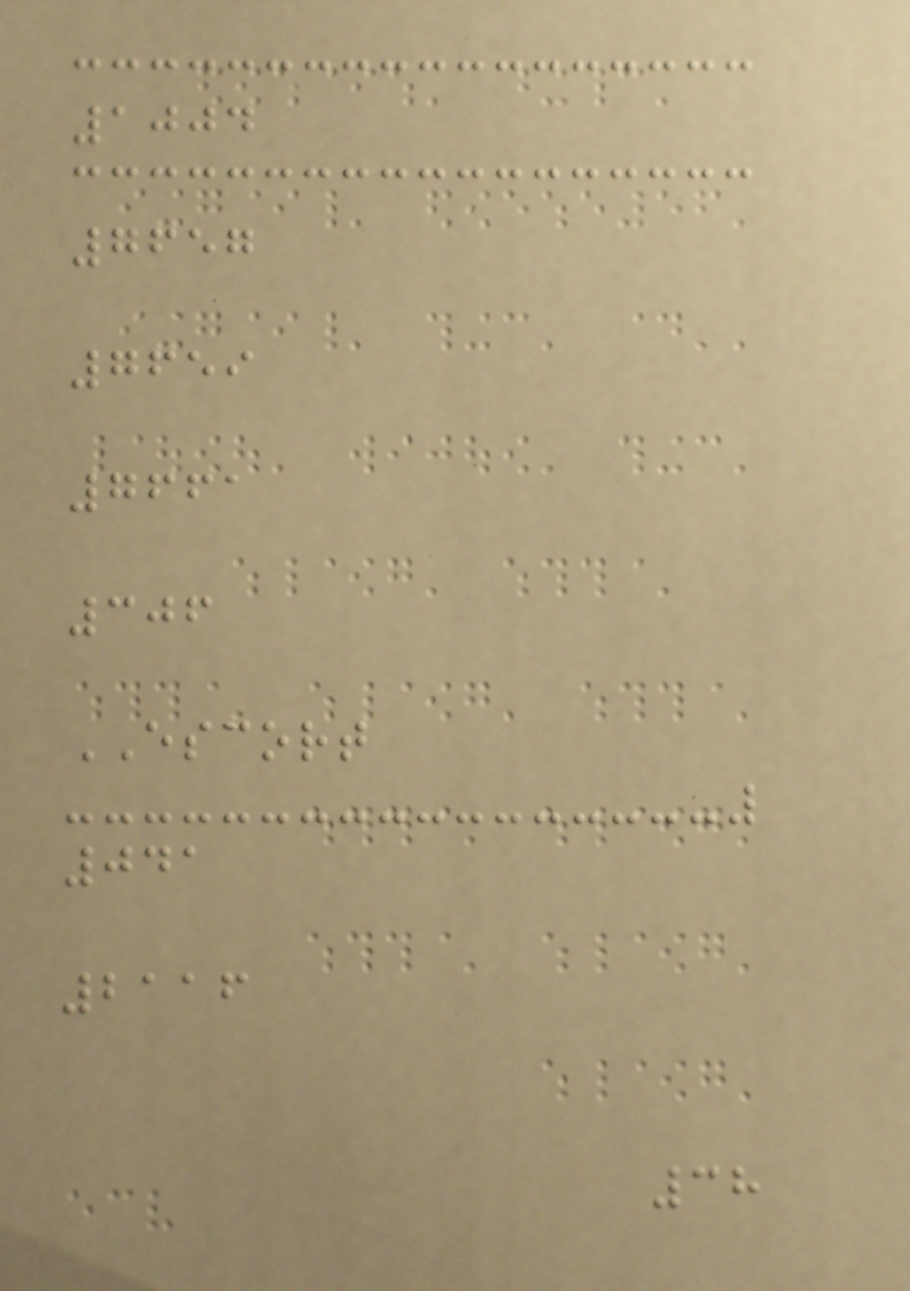1004
7657
7659
7661
306
ESCORT
041
2116
38
